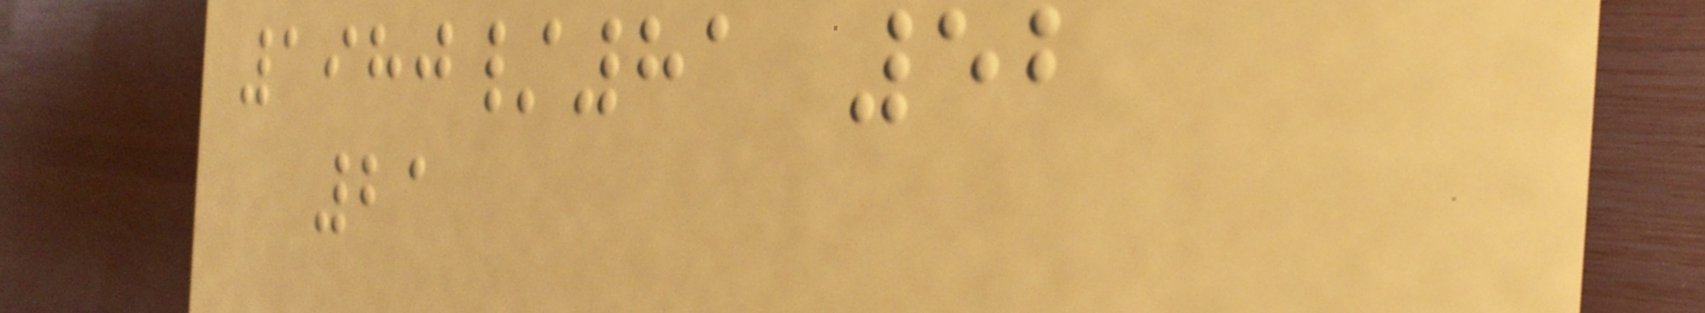1980/81 52
21
